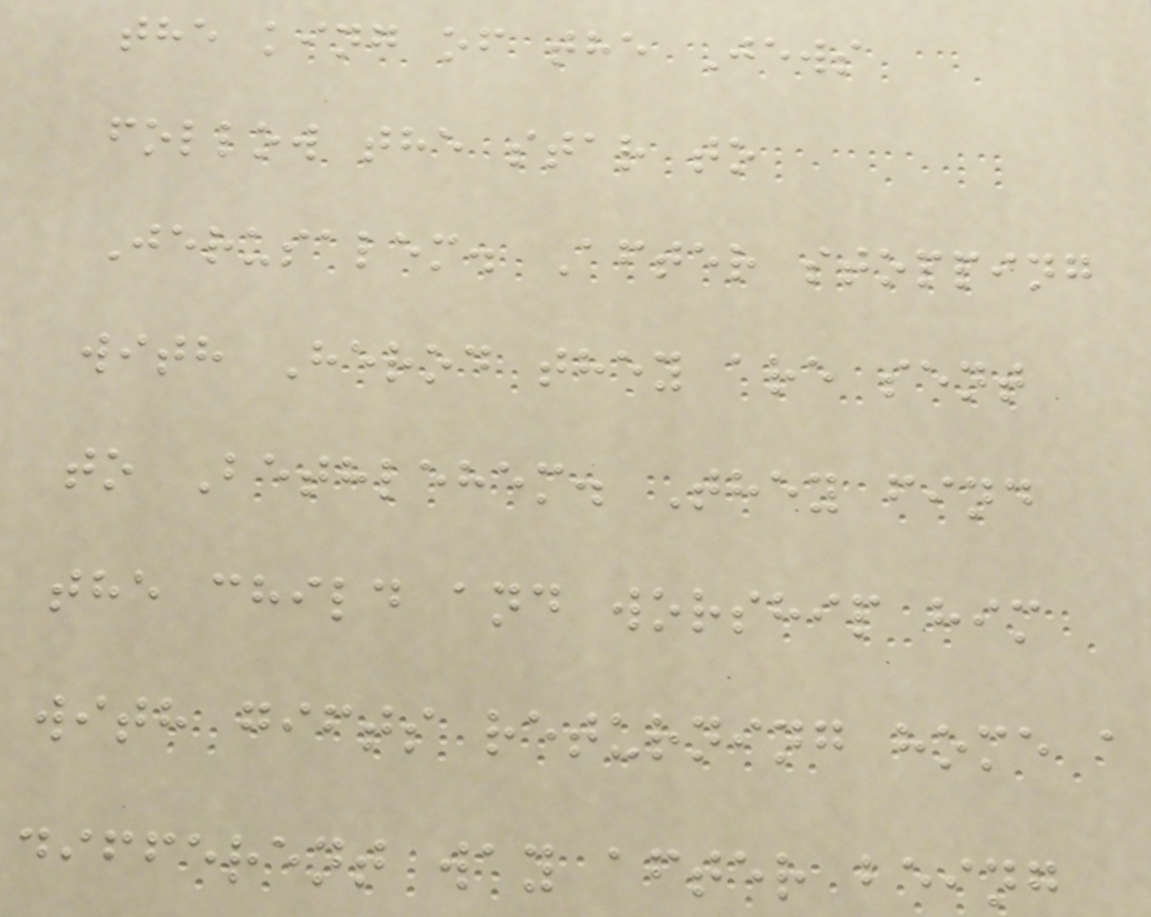the king of the Jews
follow the star to
Jerusalem. After stopping
with Herod they are sent
to Bethlehem. They find
the child and worship him
with gifts returning home a
different way after being
